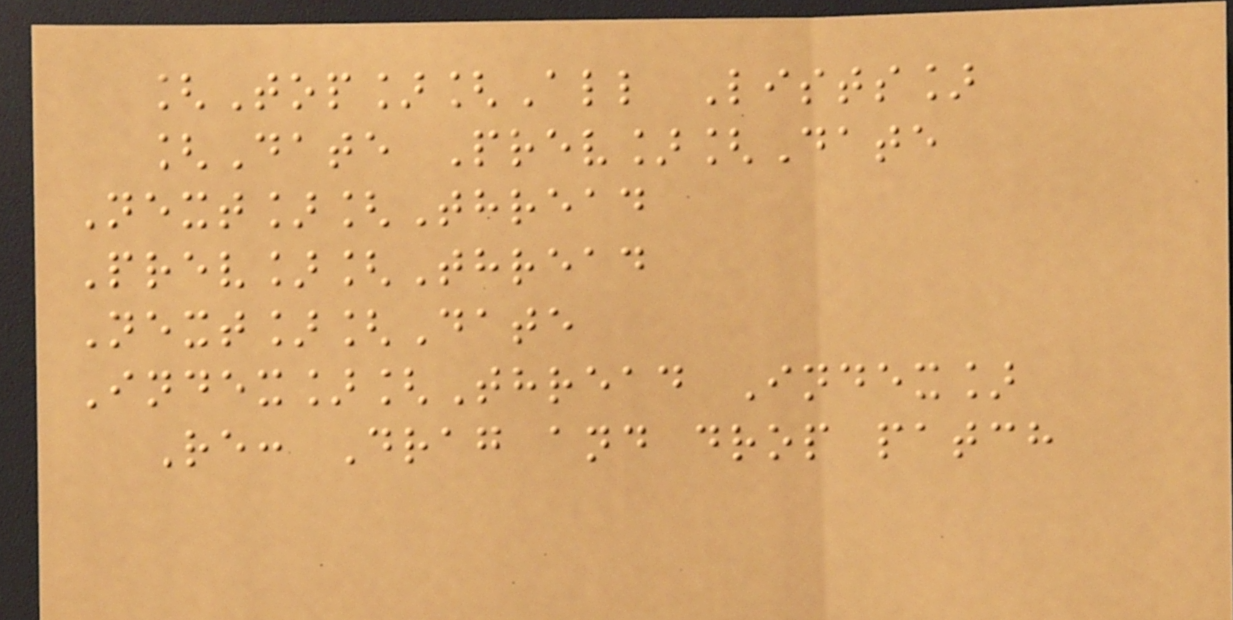[Top][All Lists]
[Date Prev][Date
Next][Thread
Prev][Thread
Next][Date
Index][Thread Index]
Re: Drag and drop patch
